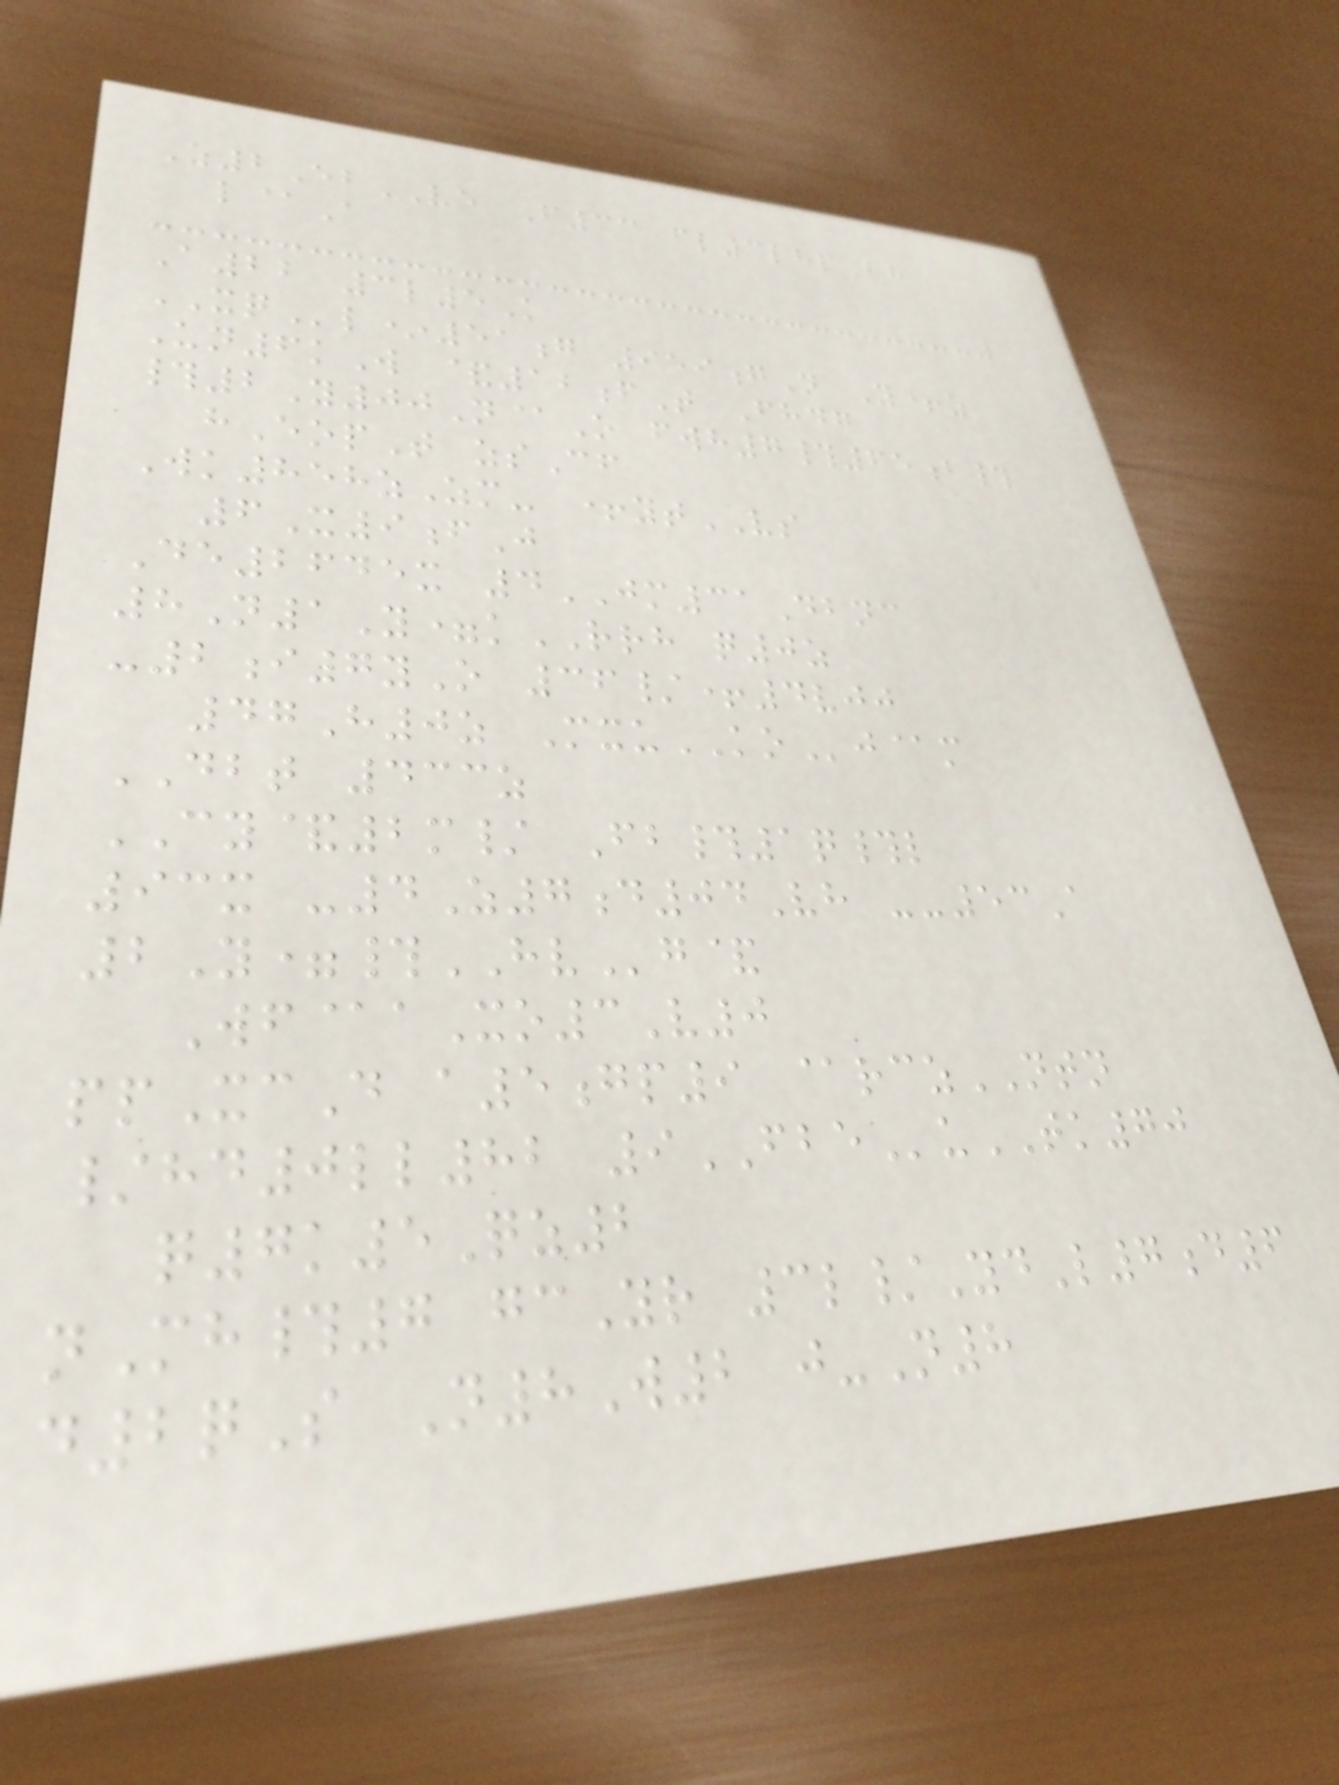Z2EbVE F33 fl3lhpBh
l@A
A22 3l5K
XQl*51g 959gN Y+z
Un6kW &12fT Fhdg
#2Y00N@O fwh7#65b#
hEopT zsCf
Wk858zZm- +ytVS
6X9fJ
De2645x 4JM31Dbnc
8N1Y=kRRH q0z
-2i7yO 36/+4vjj
47H0z MxuKOj@m
DBT 433z
CY&2m/ Fb#1q#l
93x -4Z7d04Vh --53A
2Y=#HVg&
Wf@aXo3V0
ppXcD a5gp9 @rczNTN
/hd0ll82 9FBEuTK70
q7k5Qz2
nMh#7 gcYr 3l/YdL7d6
d2qS N8W2 j-N8
